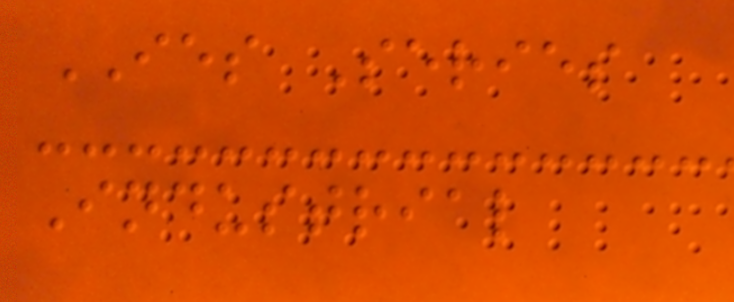IES Series
Industrial
